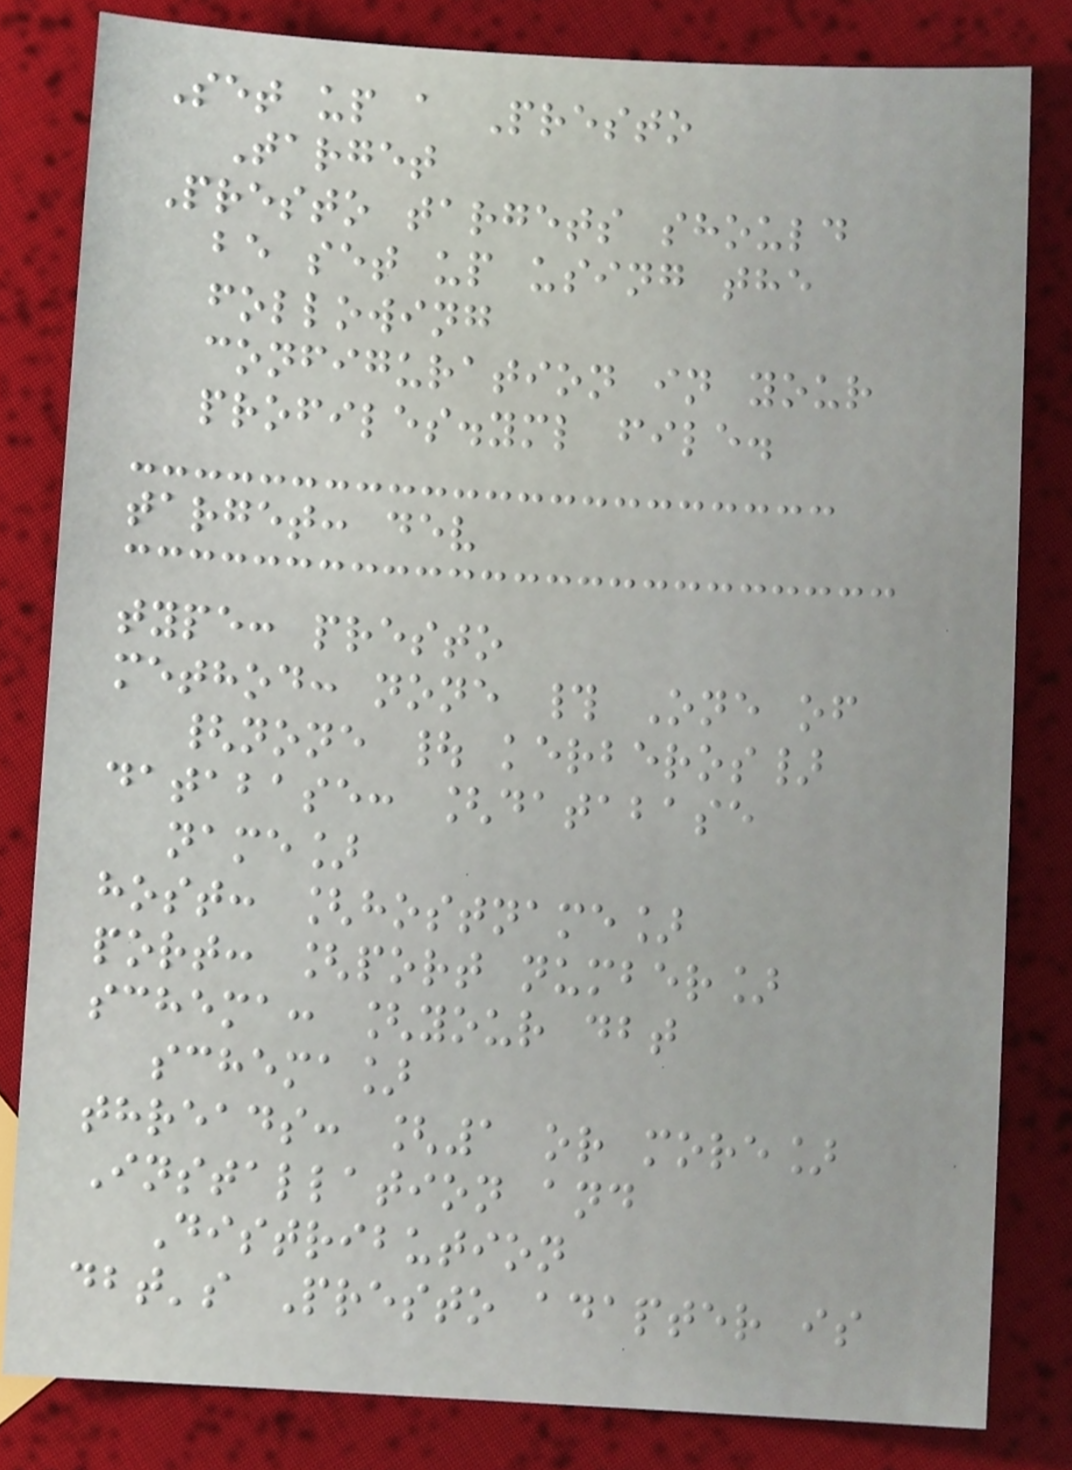Set up a Presto
Target
Presto targets should
be set up using the
following
configuration in your
profiles.yml file.
target: dev
type: presto
method: none # One of
{none | kerberos}
database: [database
name]
host: [hostname]
port: [port number]
schema: [your dbt
schema]
threads: [1 or more]
Installation and
Distribution
dbt's Presto adapter is
